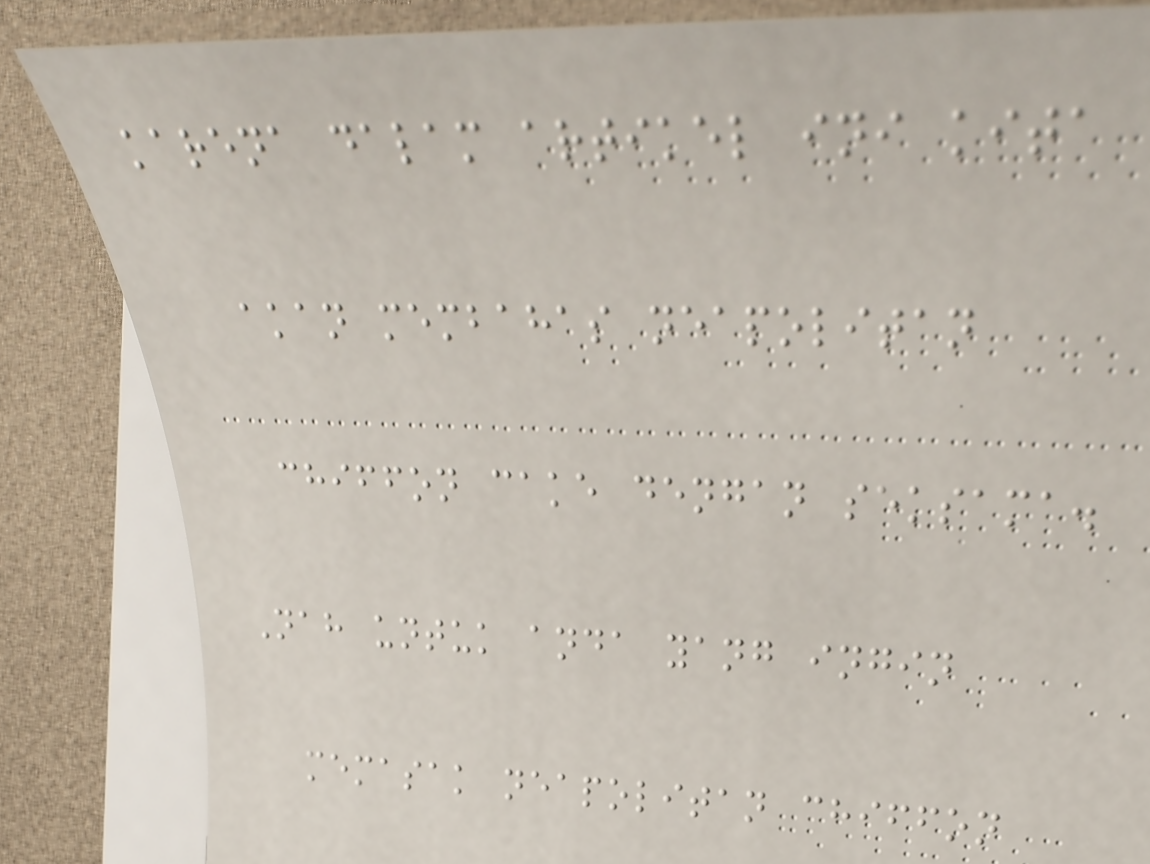karena dalam artikel ini kita
akan membahas neapolitan
chiffon cake dengan seksama.
Nah untuk anda yang ingin
memasak neapolitan chiffon
